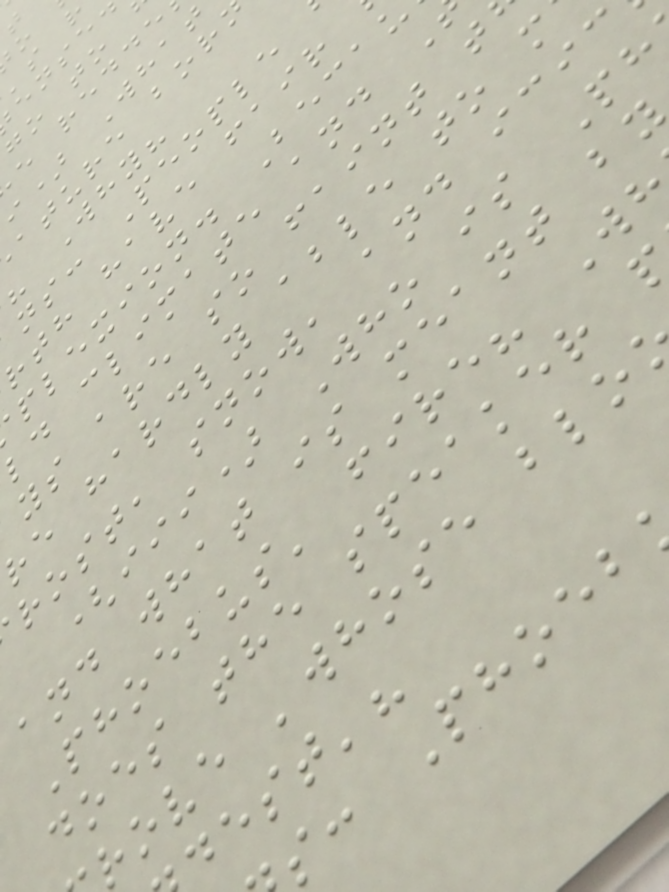e redde
i) What
ature bor
Why?
ns: People
rth have fair
plexion. Becau
ld climate and
ys are so faint t
re hardly able to m
rost, snow, and icic
(iii) Who is Ph
and what is meant by
Phoebus' fire? W
does the speaker
rove 'whose blo
dest'?
s: Phoeb
